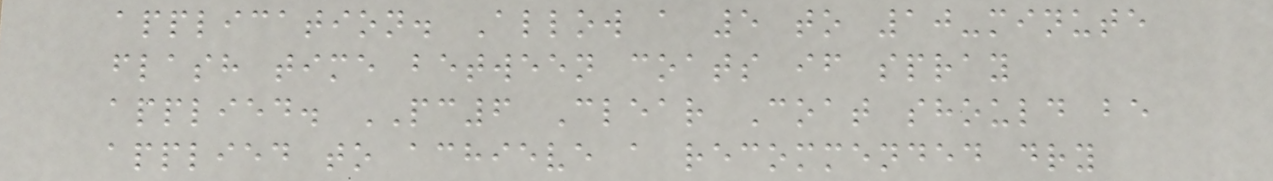application. Allow a 5 to 10-minute
flash time between coats if spray
applied. PC6 Clear Coat should be
applied to achieve a recommended dry
